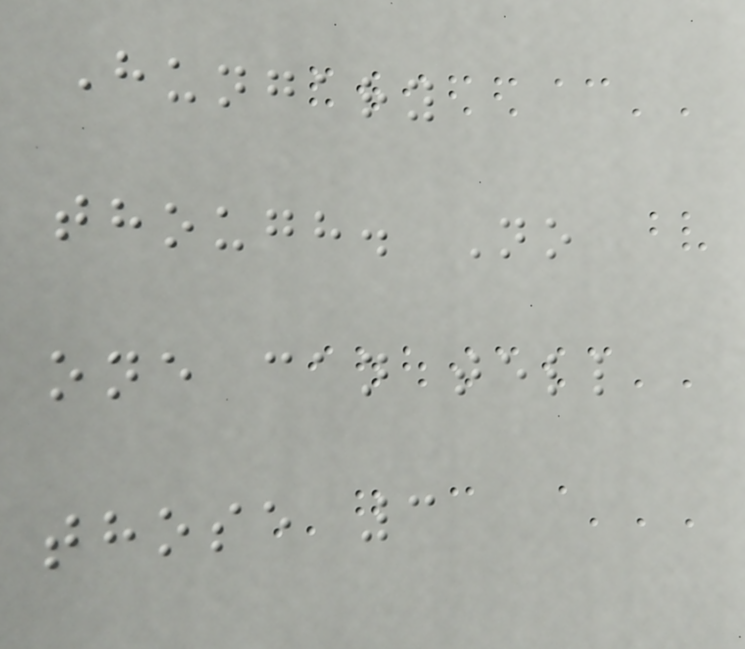Hungary
though. No
one can tell
those 3
